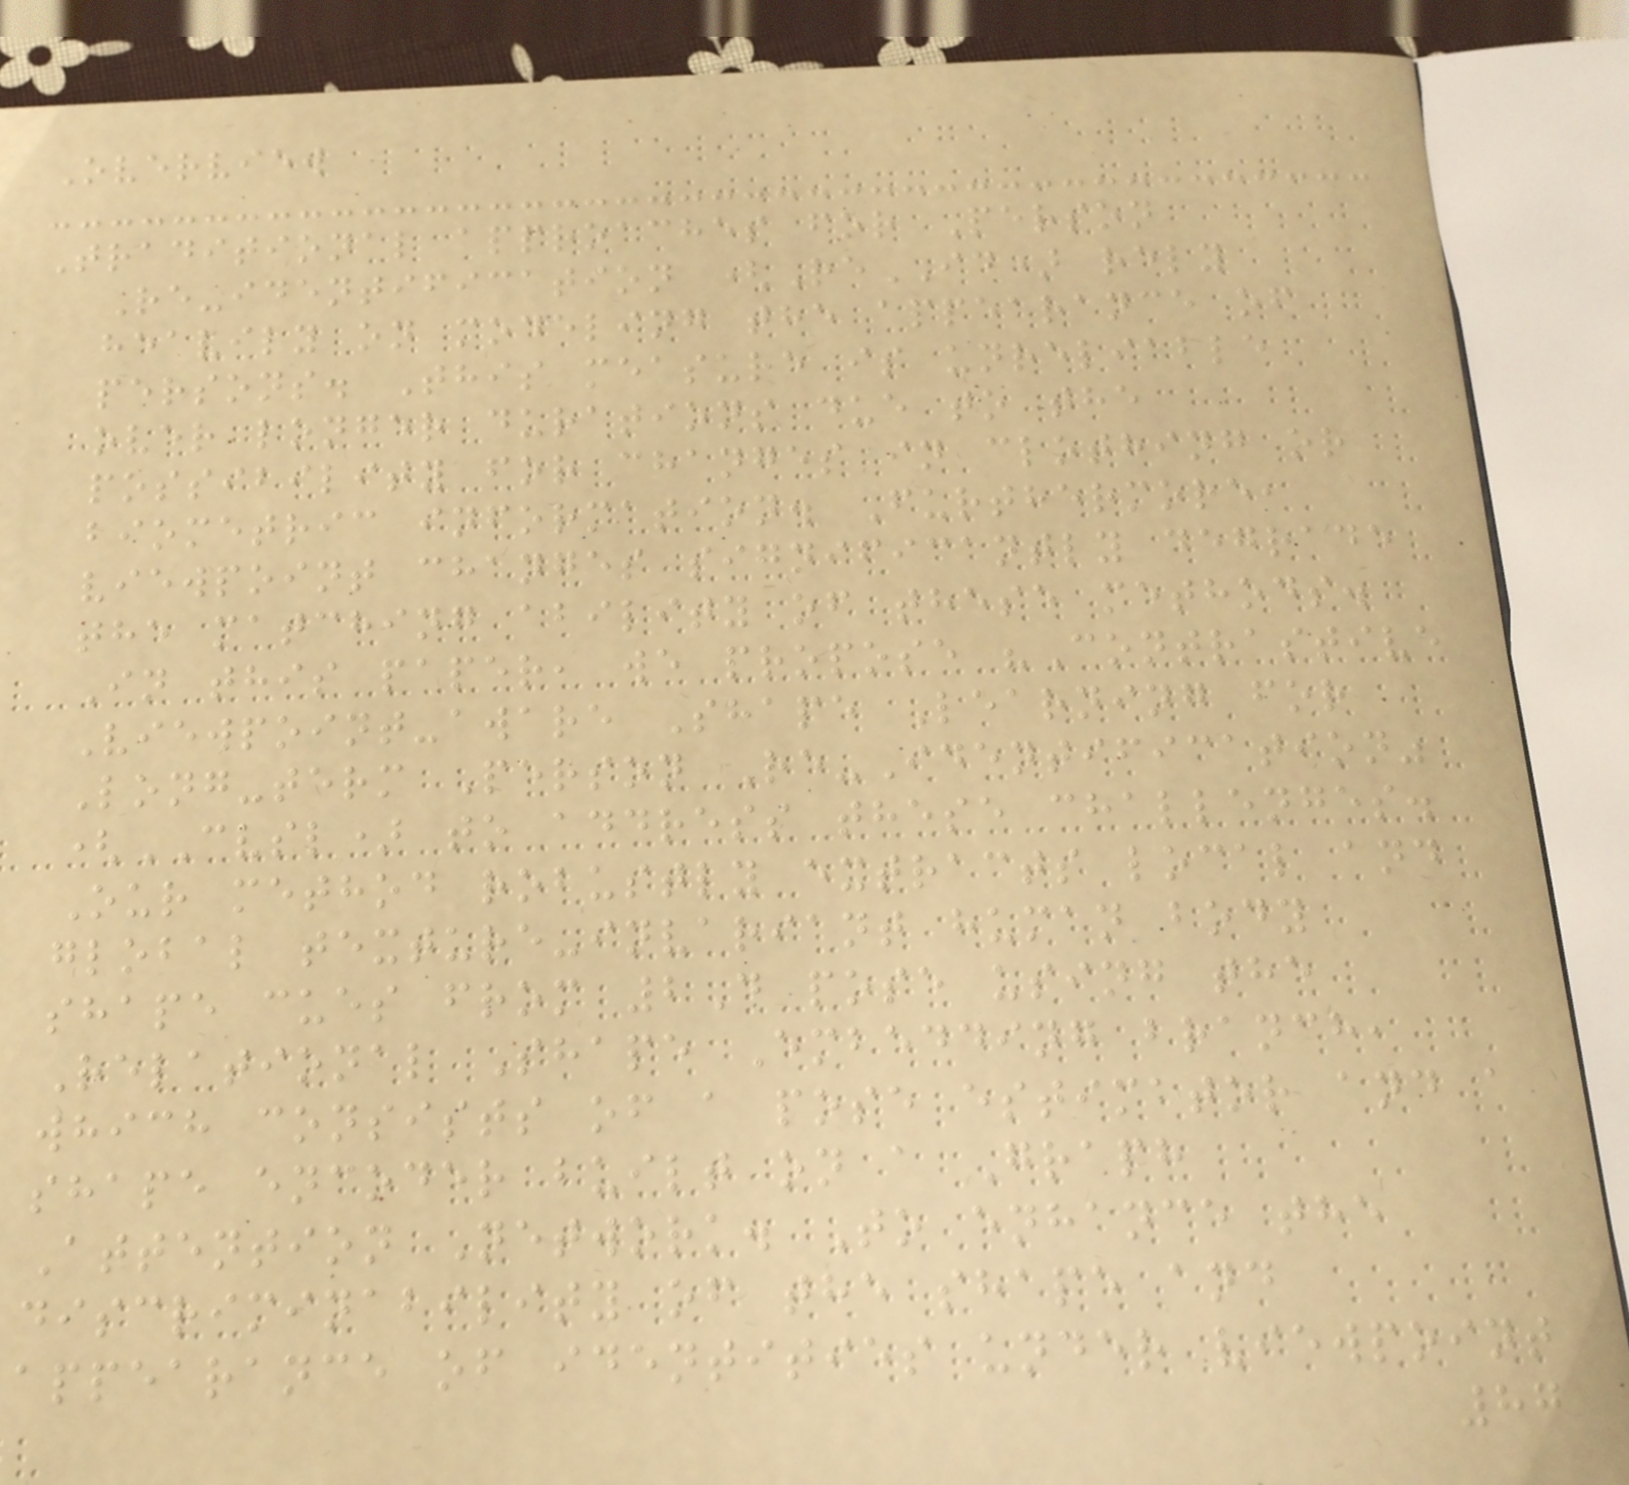Overview
Traditional approaches for Person
Re-identification (ReID) rely
heavily on modeling the appearance of
persons. This measure is unreliable
over longer durations due to the
possibility for changes in clothing or
biometric information. Furthermore,
viewpoint changes significantly degrade
the matching ability of these methods.
In this paper, we propose "Contrastive
Viewpoint-aware Shape Learning for
Long-term Person Re-Identification"
(CVSL) to address these challenges.
Our method robustly extracts local and
global texture-invariant human body
shape cues from 2D pose using the
Relational Shape Embedding branch,
which consists of a pose estimator and a
shape encoder built on a Graph
Attention Network. To enhance the
discriminability of the shape and
appearance of identities under viewpoint
87
